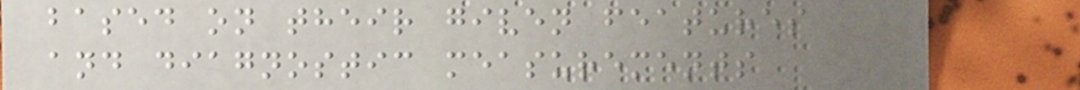based on their given features
and diagnostic measurements
